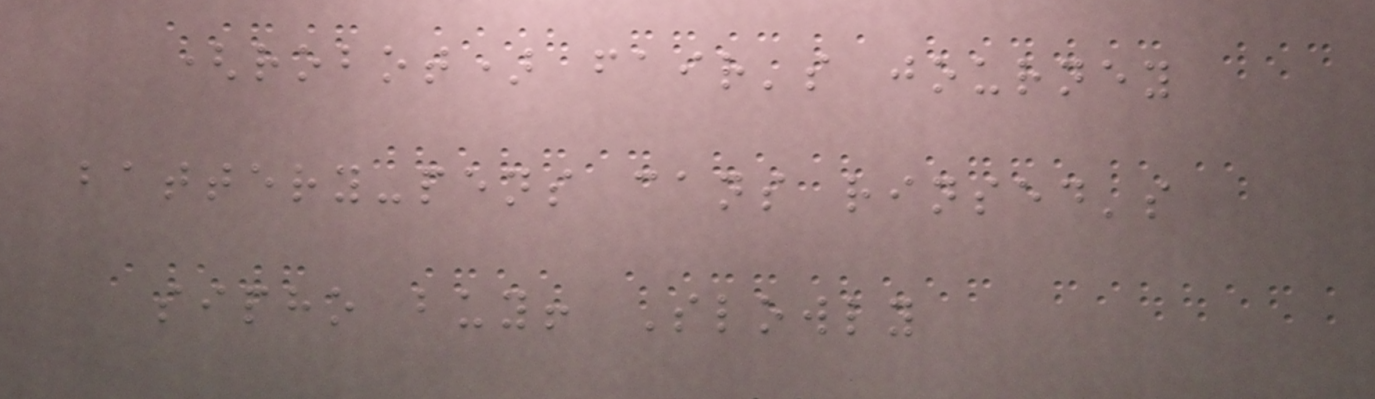(robot) fair's journey
battery-pens cans rinsed's
sipho buy! Slowly
